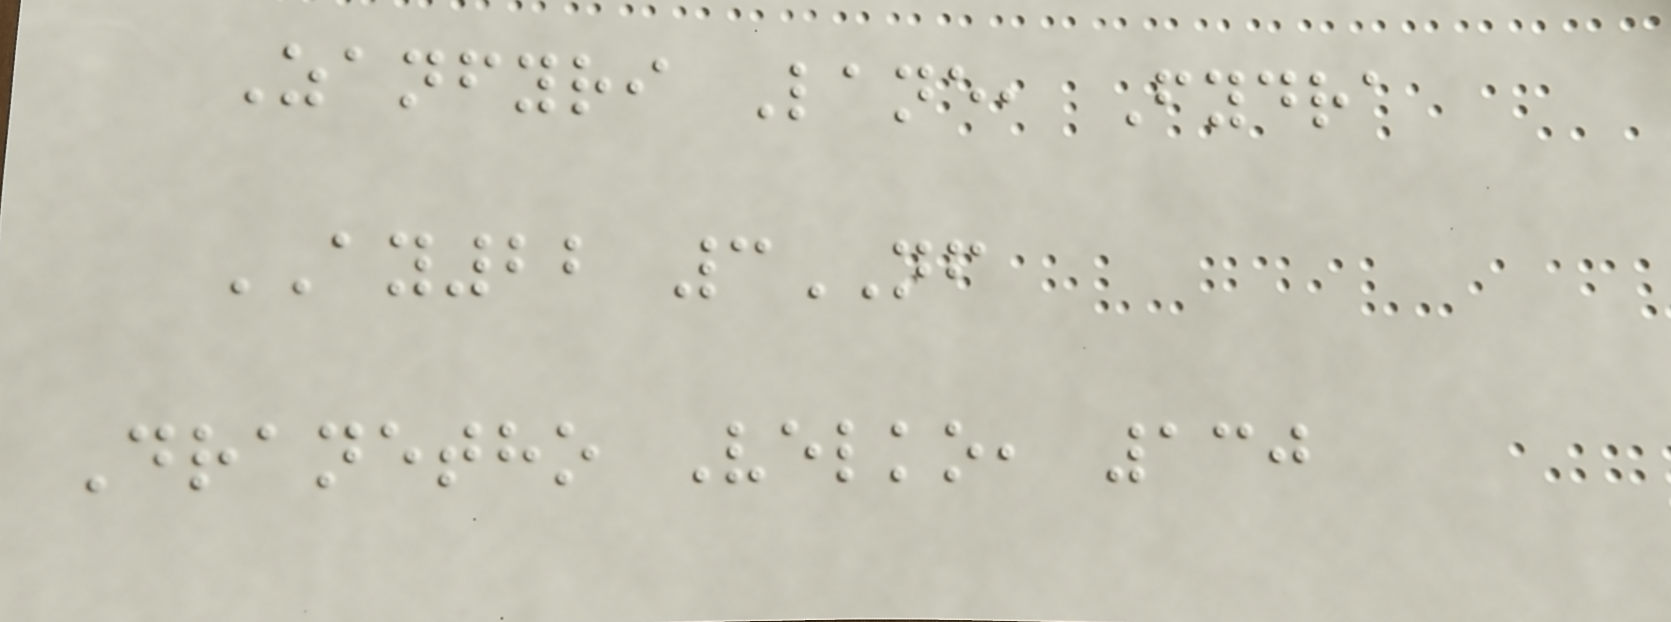Zanfyri Lane, Fydra
AY22 3NF
Dranetho Velko, 130
